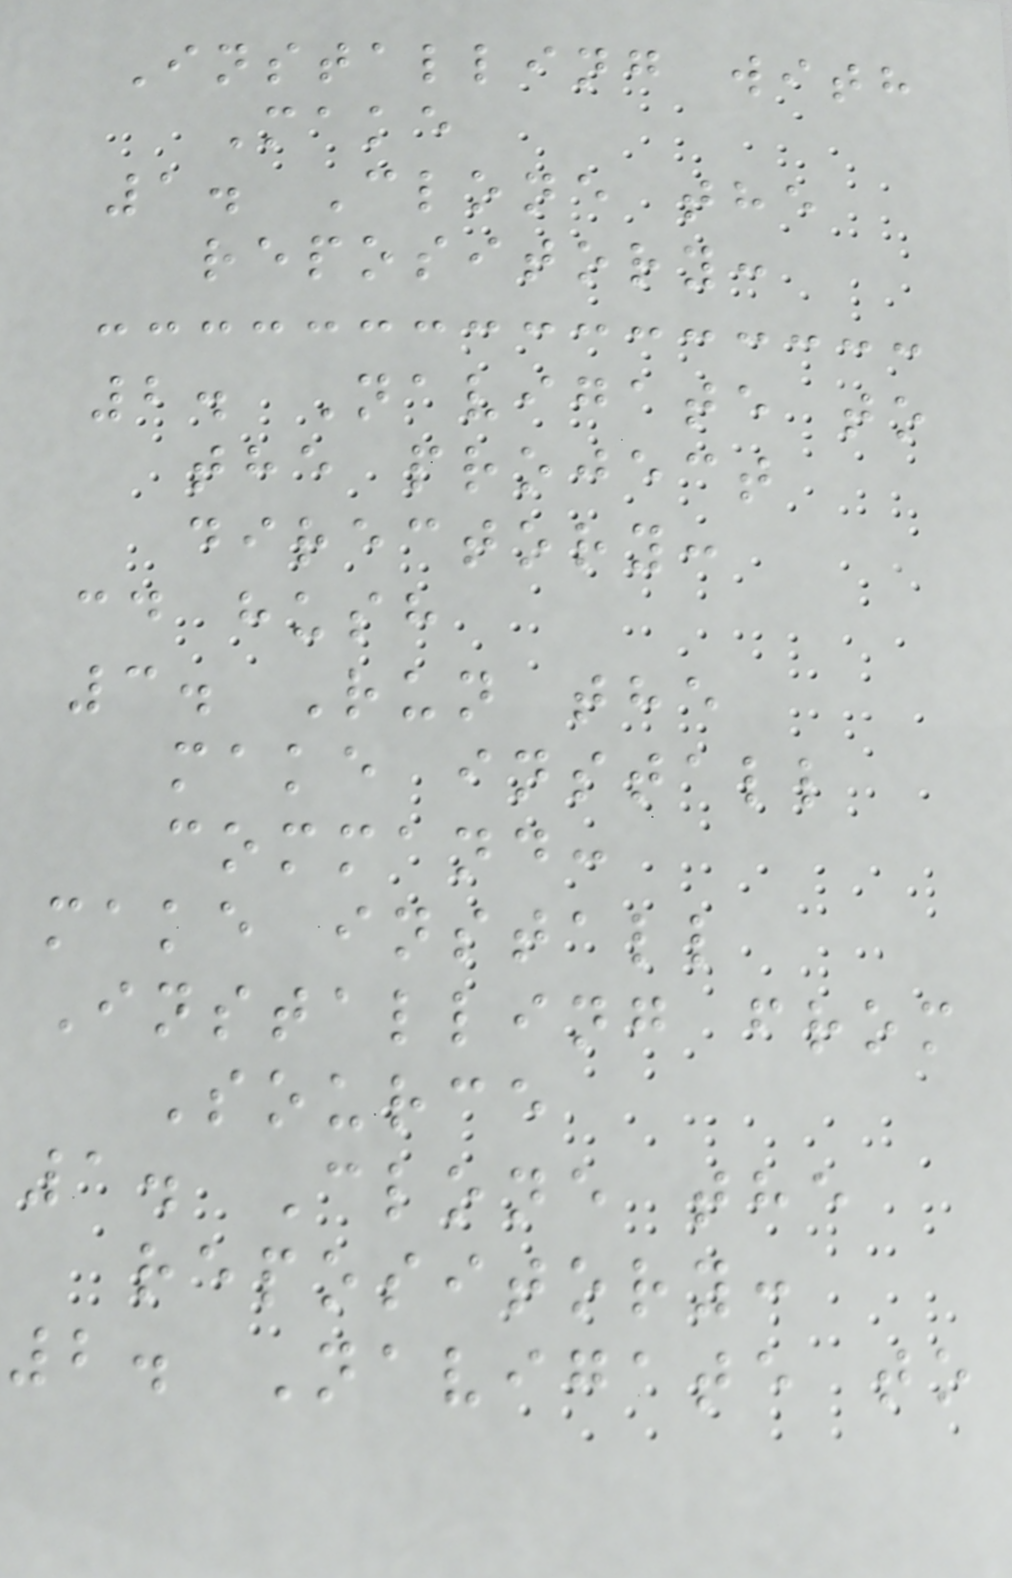Installing with
Make
1. Clone the
repository:
2. Navigate to
the project
directory:
cd hush
3. Run the
make install
command:
make install
Installing from
Source
1. Clone the
repository:
2. Navigate to
